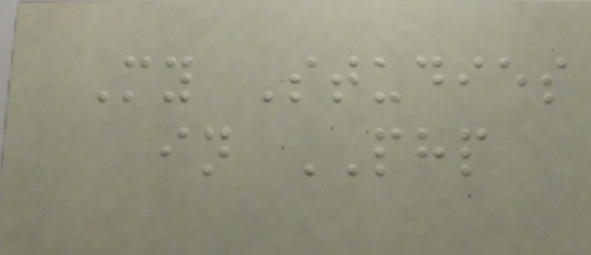My Studies
in PHP
